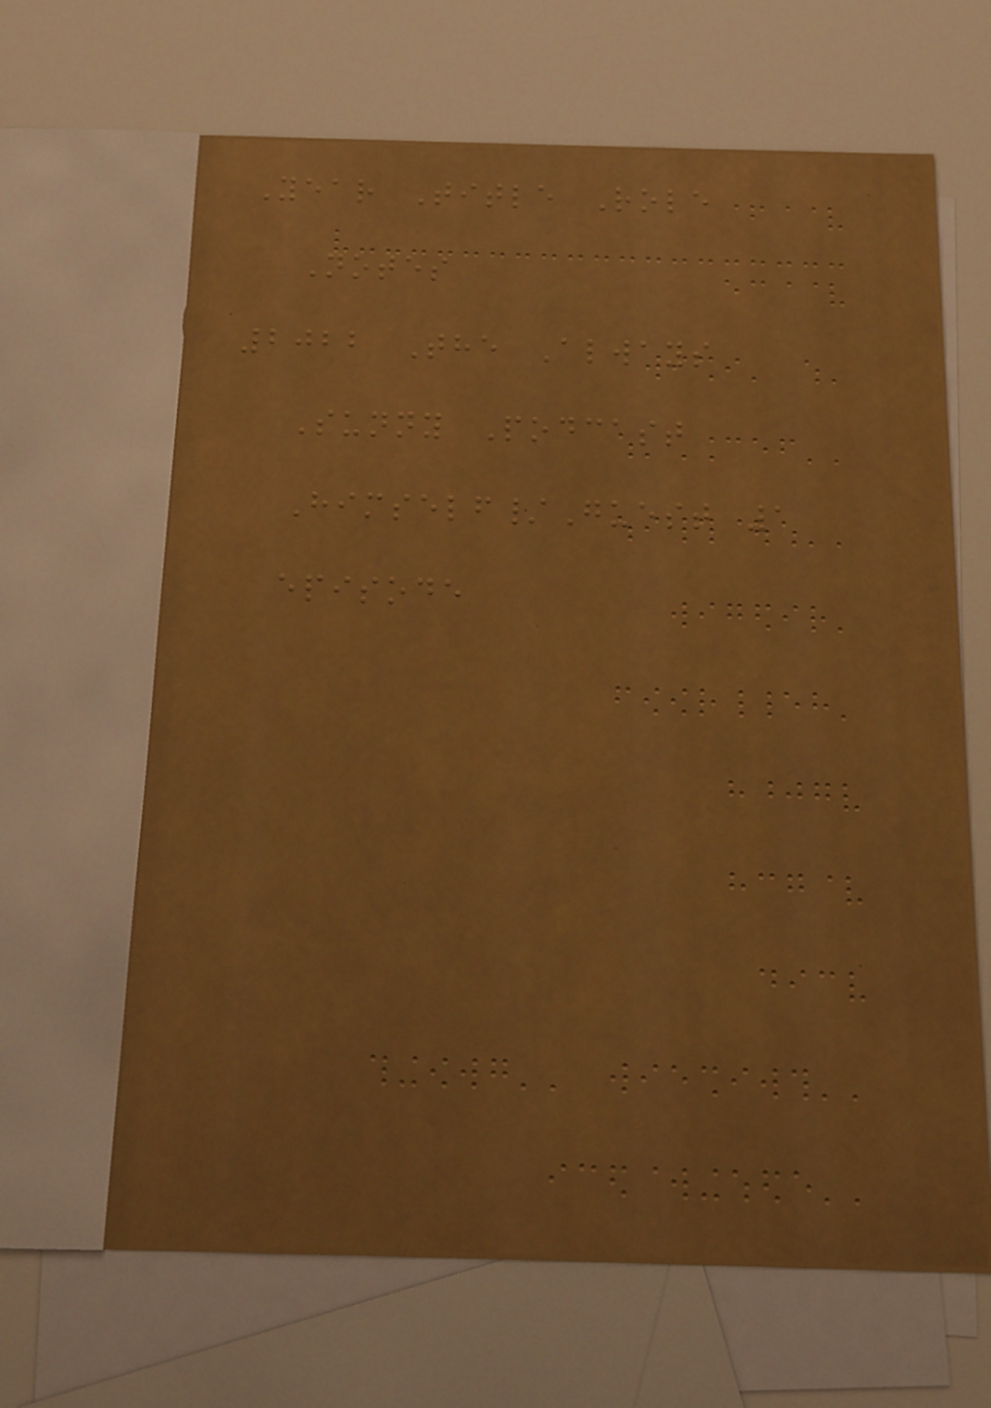Year Title Role
Notes
2022 The Always
Sunny Podcast
Himself/Guest 1
episode
